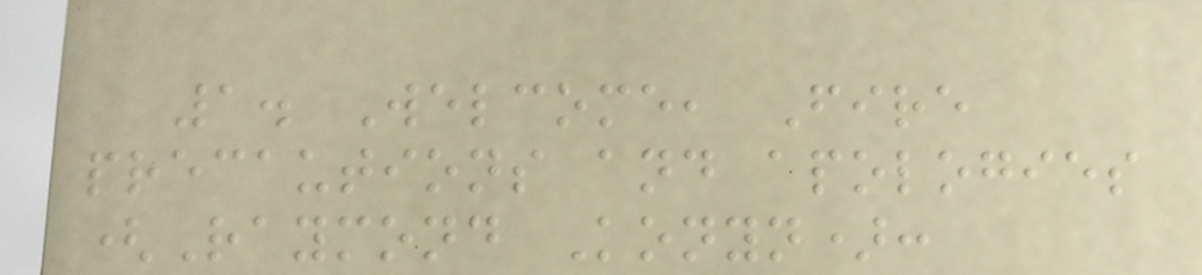1. Welcome, Fire
precautions and apologies
(Raymond Konyn):
